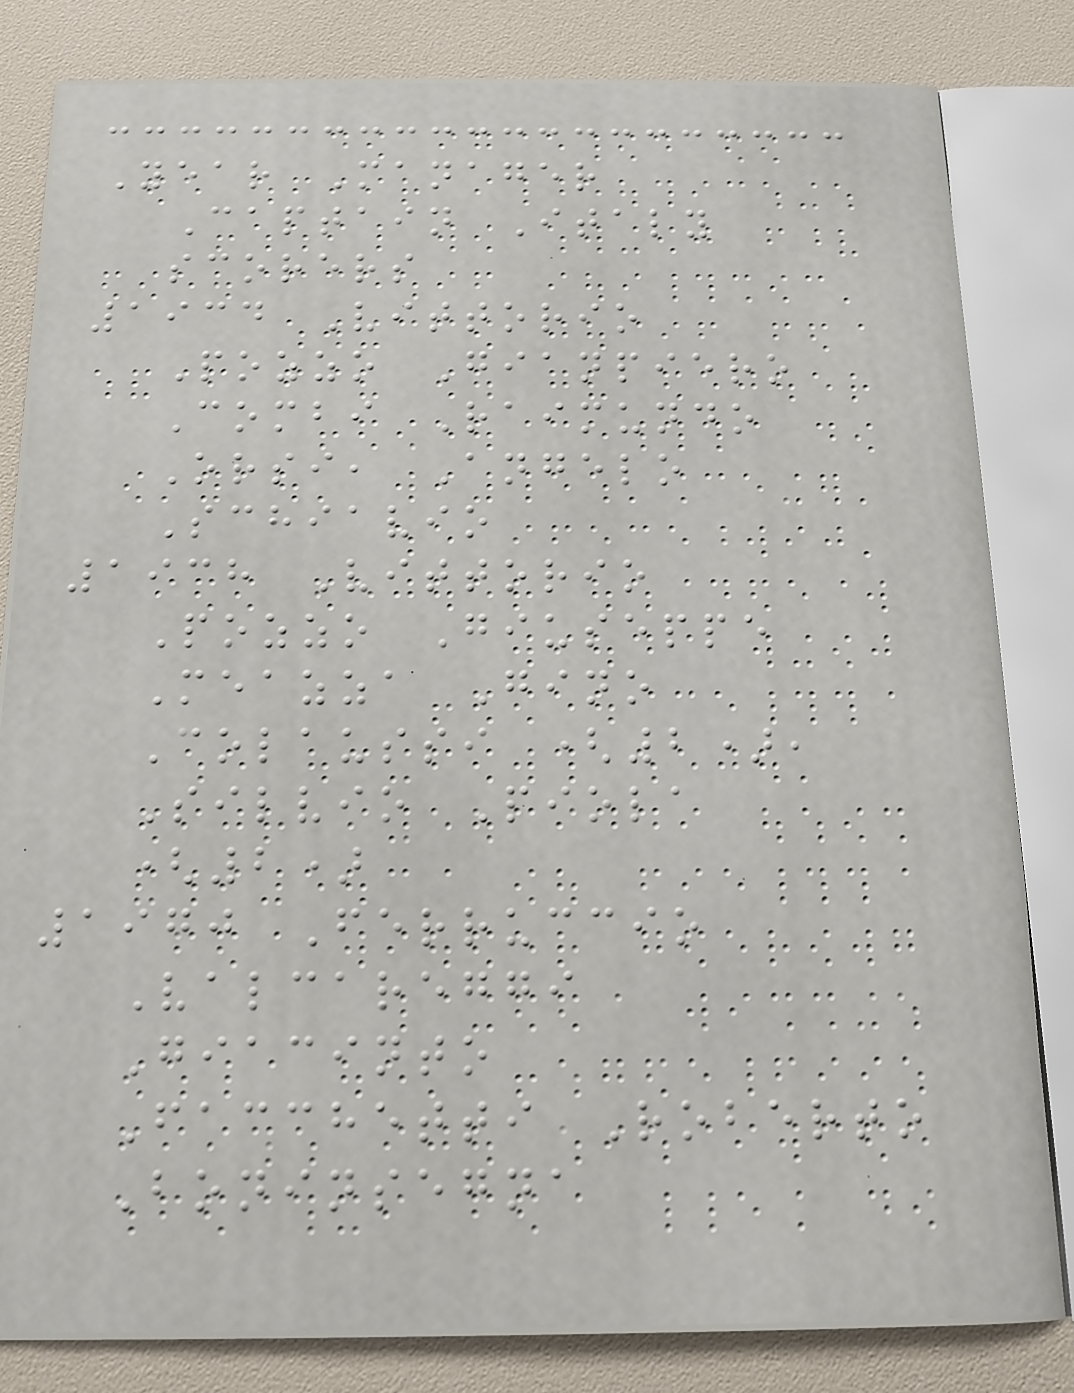Year Manager
Captain Italy
scorers
1934 Vittorio
Pozzo Gianpiero
Combi Raimundo
Orsi, Angelo
Schiavio
1938 Vittorio
Pozzo Giuseppe
Meazza Gino
Colaussi (2),
Silvio Piola
(2)
1970 Ferruccio
Valcareggi
Giacinto
Facchetti Roberto
Boninsegna
